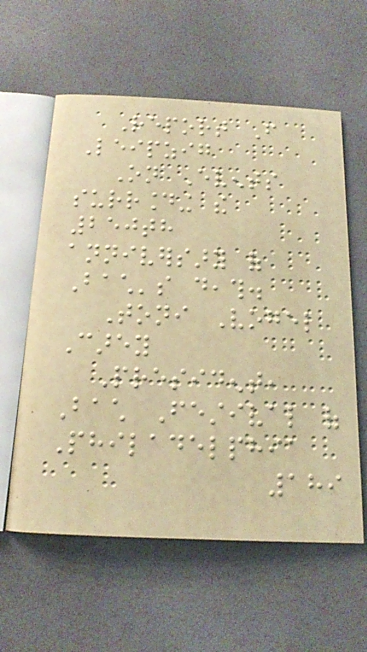Report From
Leipzig
On Events
surrounding the
250th
anniversary of
Bach's death.
Toni Vogel
Carey
President,
Bach Festival of
Philadelphia
189
